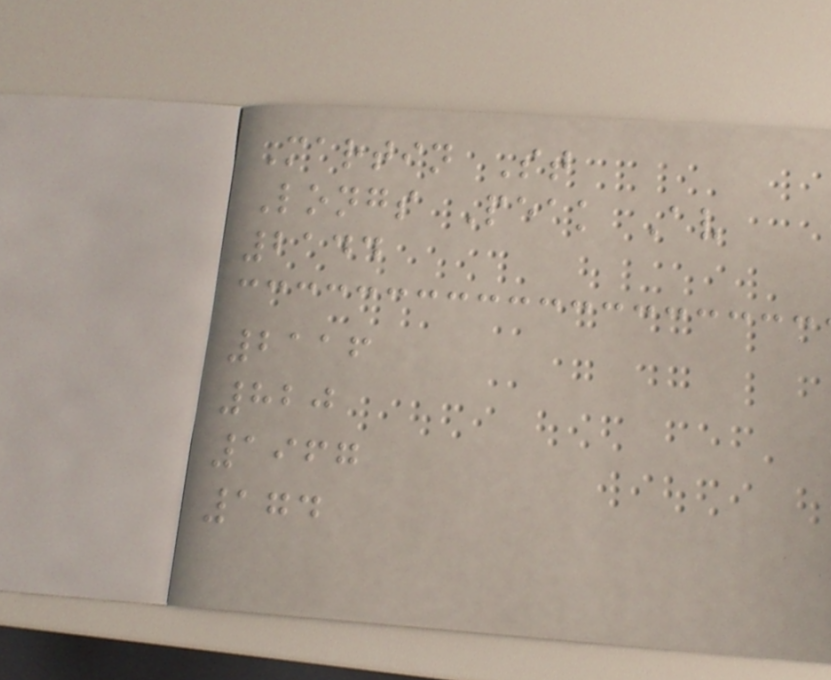Martin St
Longs Peak Av
2144
2116
820
1967
174
